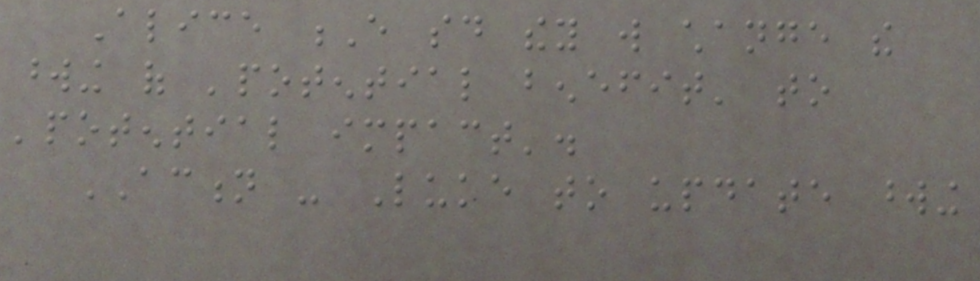Alice E said they will change the
wording of 'potential benefit' to
'potential impact'.
ACTION - Luke to update wording
